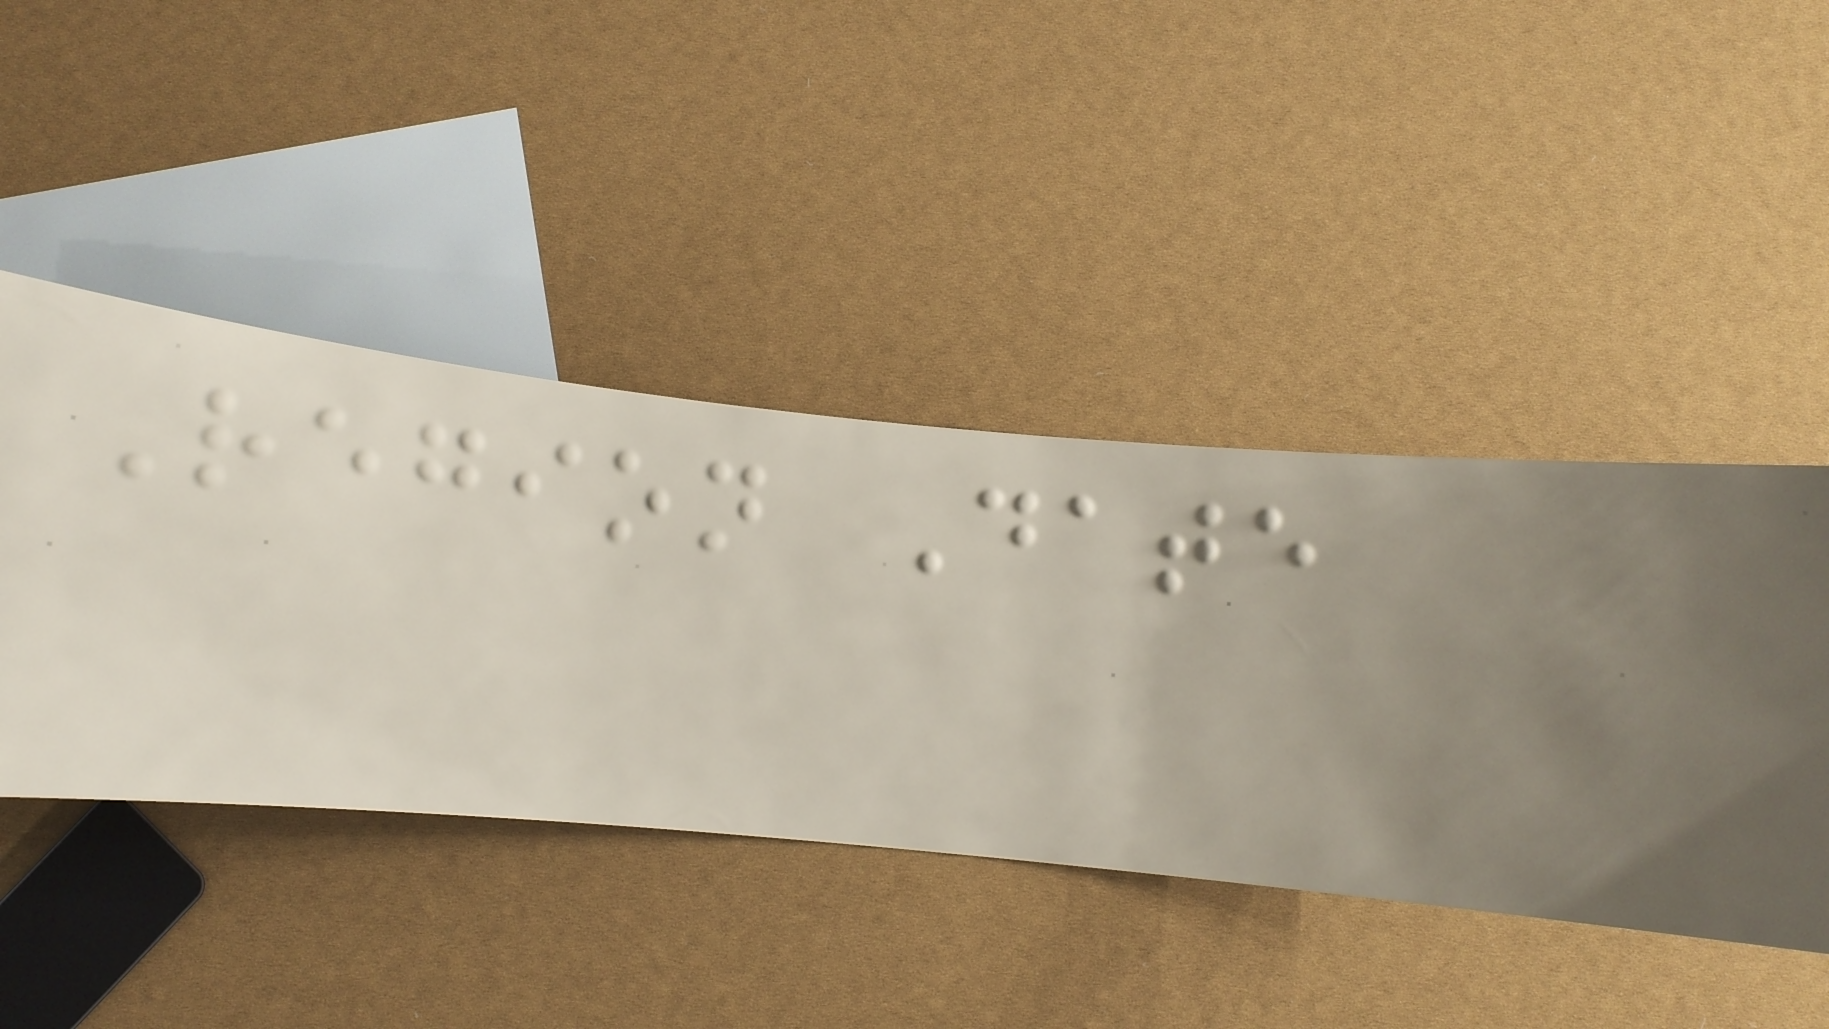Region Date
